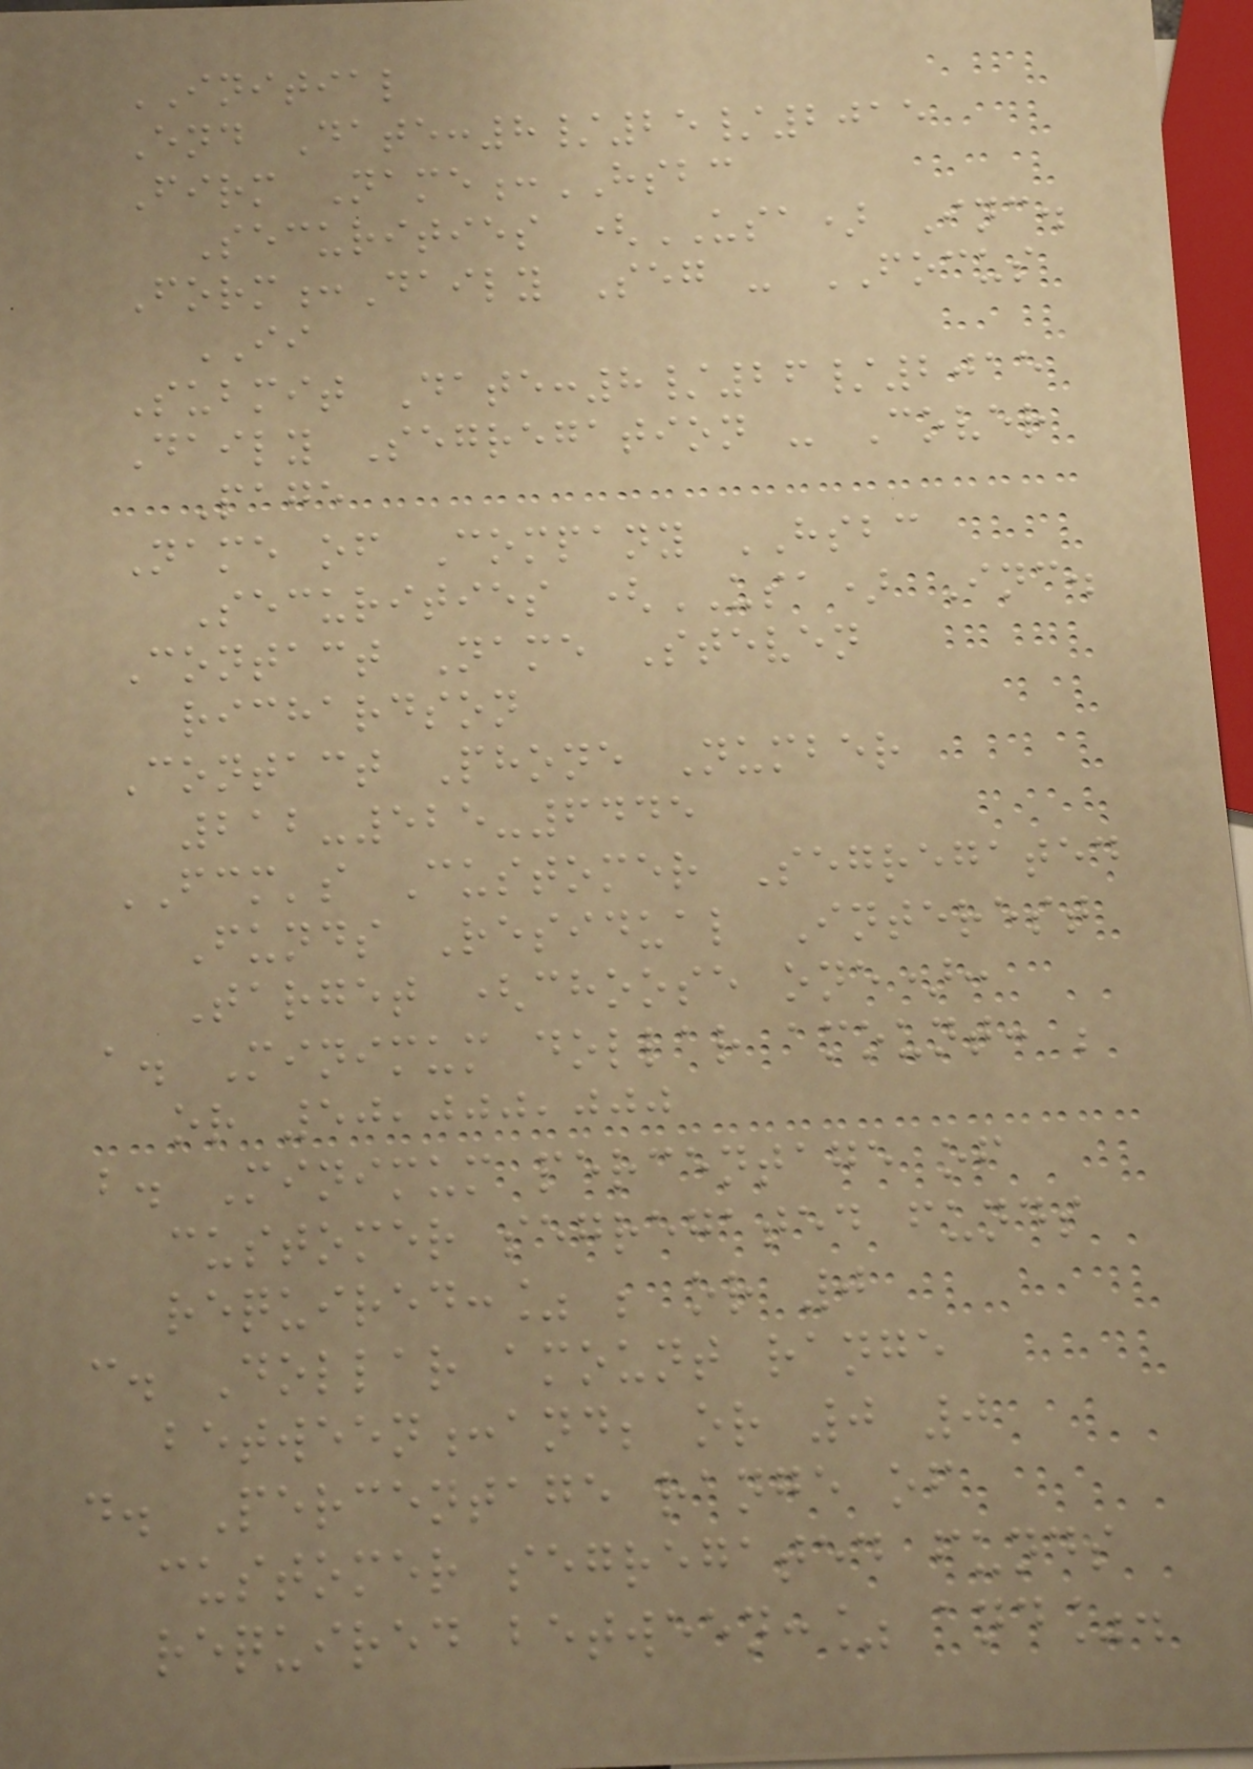INITIAL
End Date:8/25/2015
Firm Name:HSBC
Securities (USA) Inc.
Form:Daily Seg - FOCUS
II
Submit Date:8/26/2015
Daily Segregation - Cover
Page
Name of Company HSBC
Securities (USA) Inc.
Contact Name Steven
richardson
Contact Phone Number
212-525-6445
FCM's Customer Segregated
Funds Residual Interest
Target (choose one):
a. Minimum dollar amount: ;
or 50,000,000
b. Minimum percentage of
customer segregated funds
required:% ; or 0
c. Dollar amount range
between:and; or 0 0
d. Percentage range of
customer segregated funds
required between:% and%.
